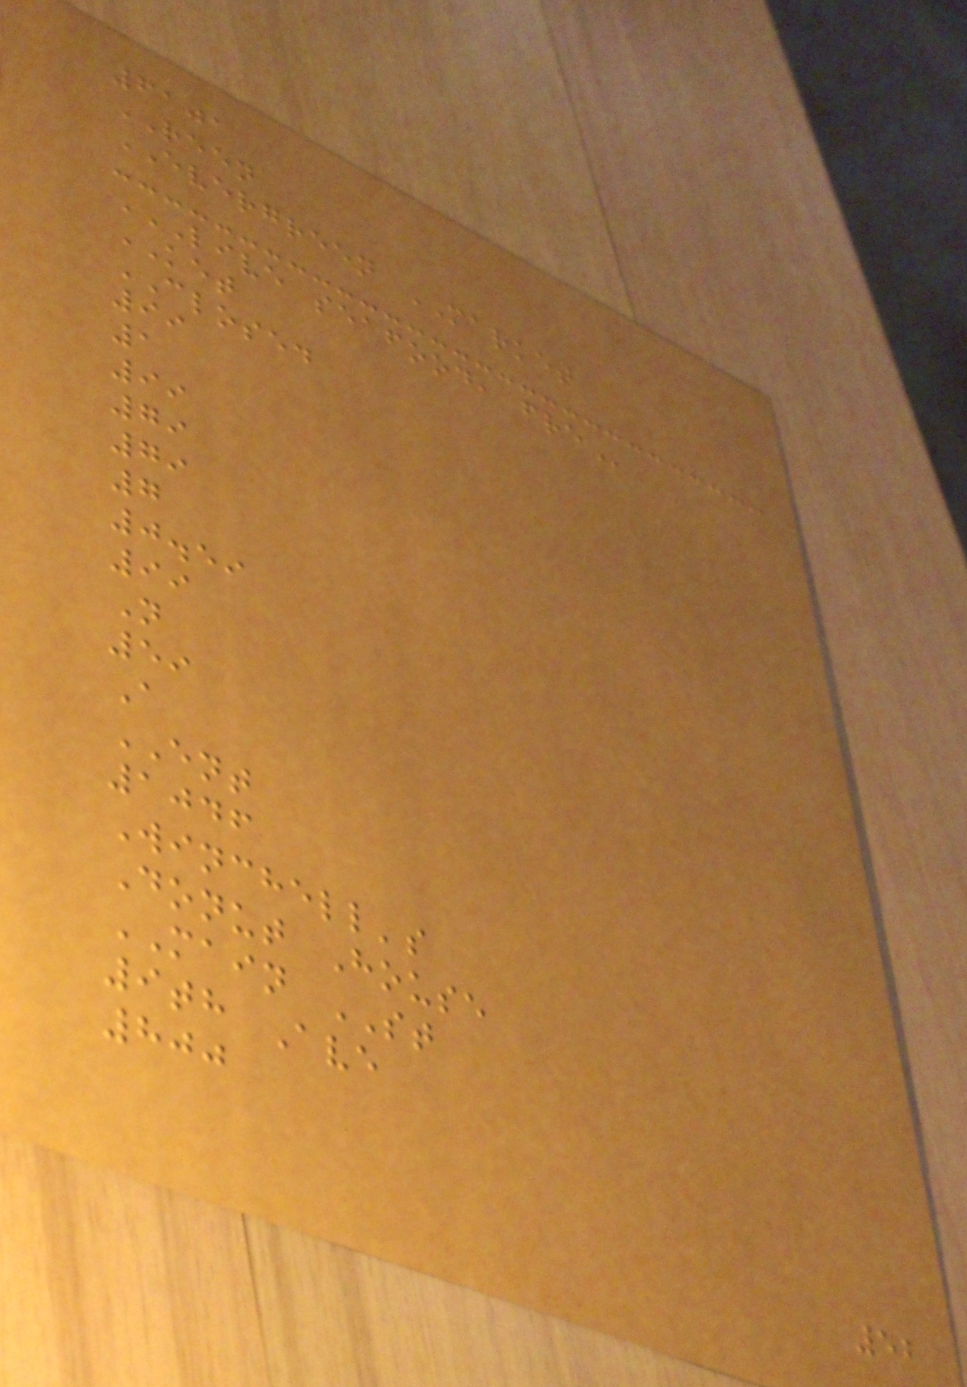6101
REEN
EVERGREEN MARKET
LIVE SEAFOOD, FRE
KET
CLOSED
99
1
99
79
79
7
0.59
99
N
59
A
ENT
1046
Winchell's
Donut House
MAIN ST
9th Ave
800
52
